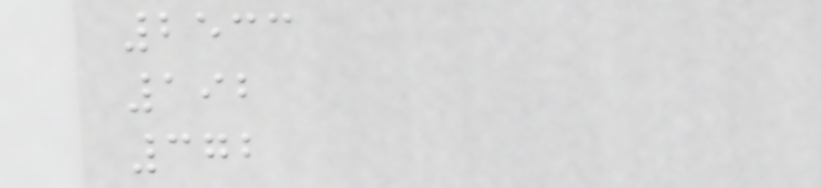2533
192
372
